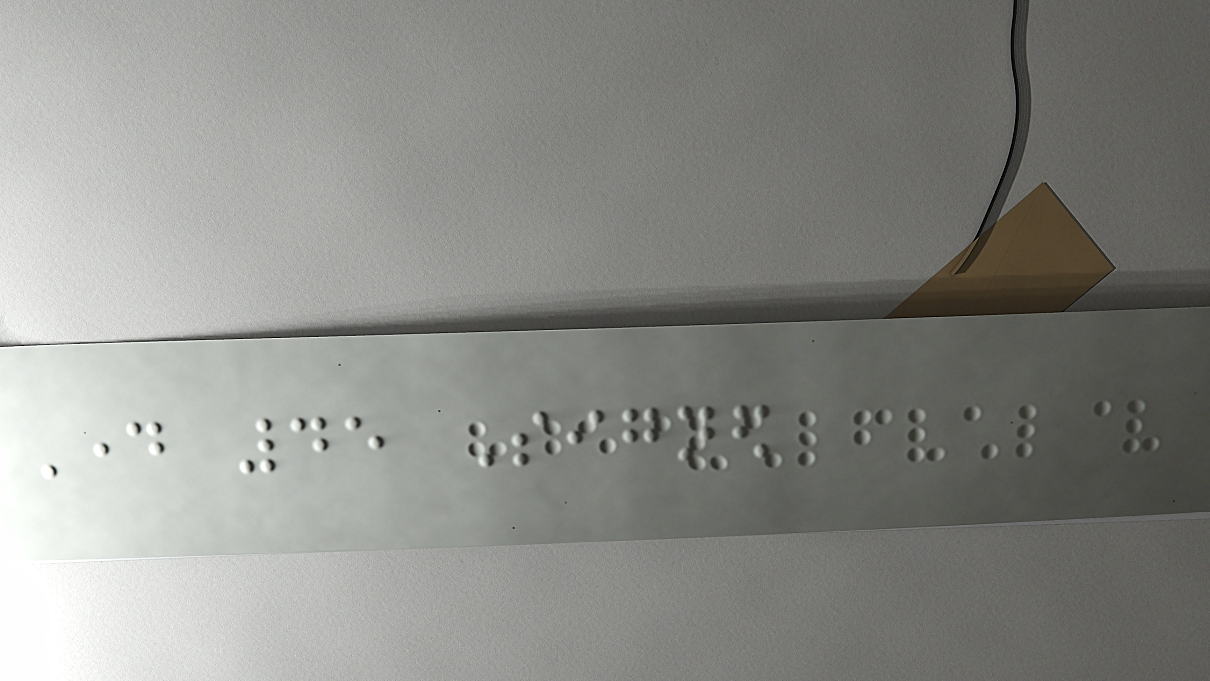Day 45 Signed
